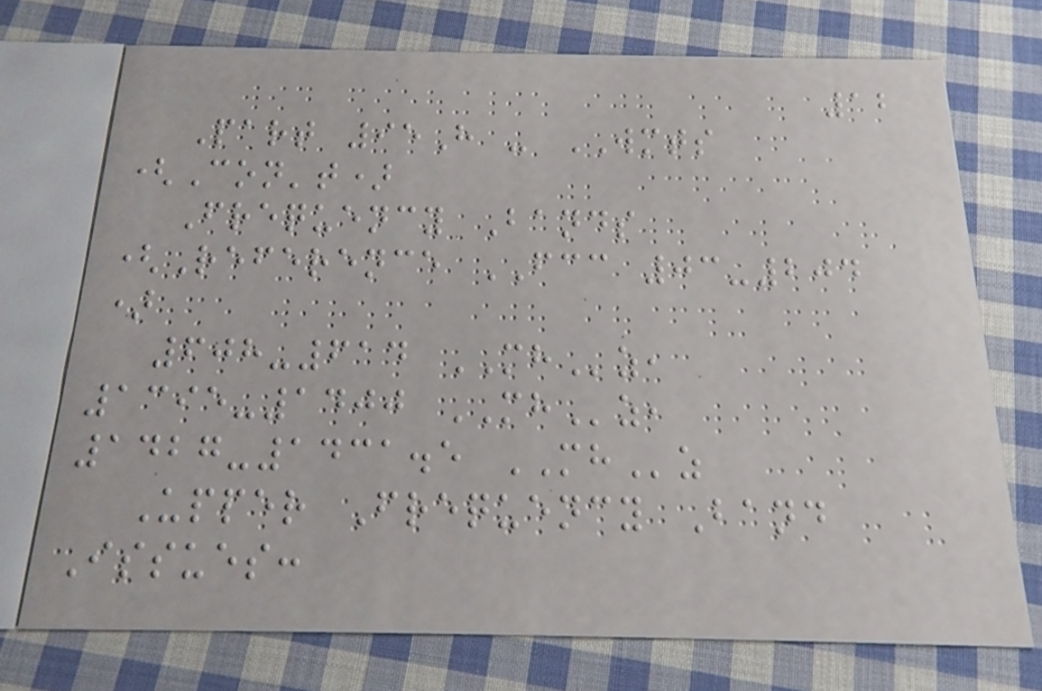12
Part 95H - WMTS
(Con't)
Frequency Bands
(Reference FCC 03-204
)
608-614 MHz,
1395-1400 MHz,
1427-1431.5 MHz
Upper Frequency Band
Issues:
